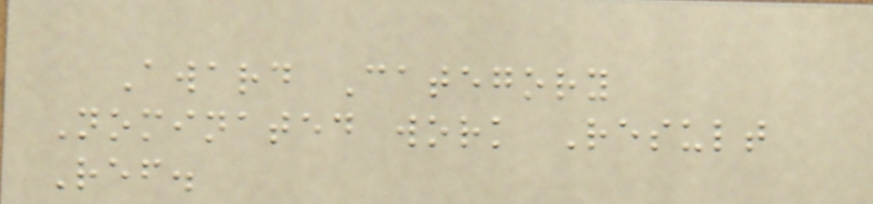Award Category
Nominated work Result
Ref.
